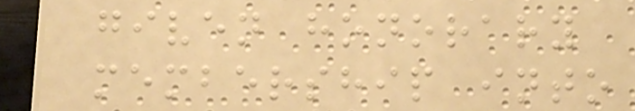given honorary
membership into
